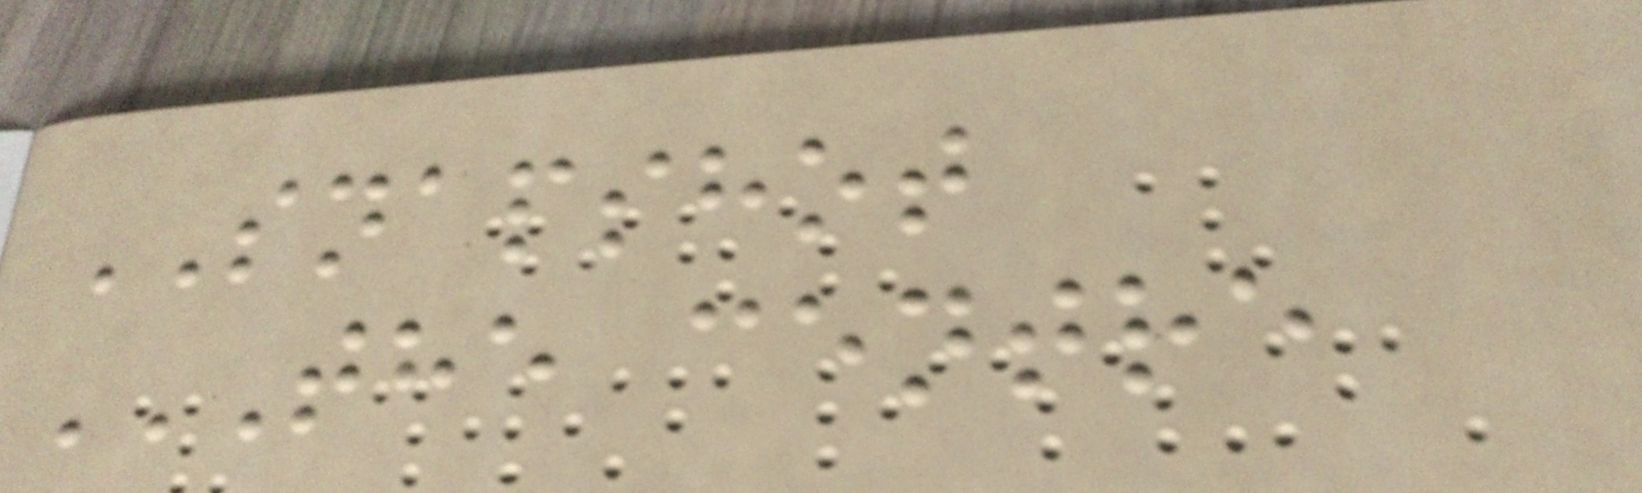SNAPSHOT
THE CENTRE
